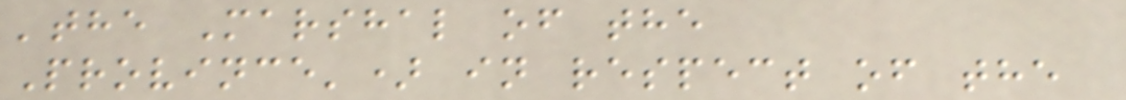'the Marshal of the
Province') in respect of the
